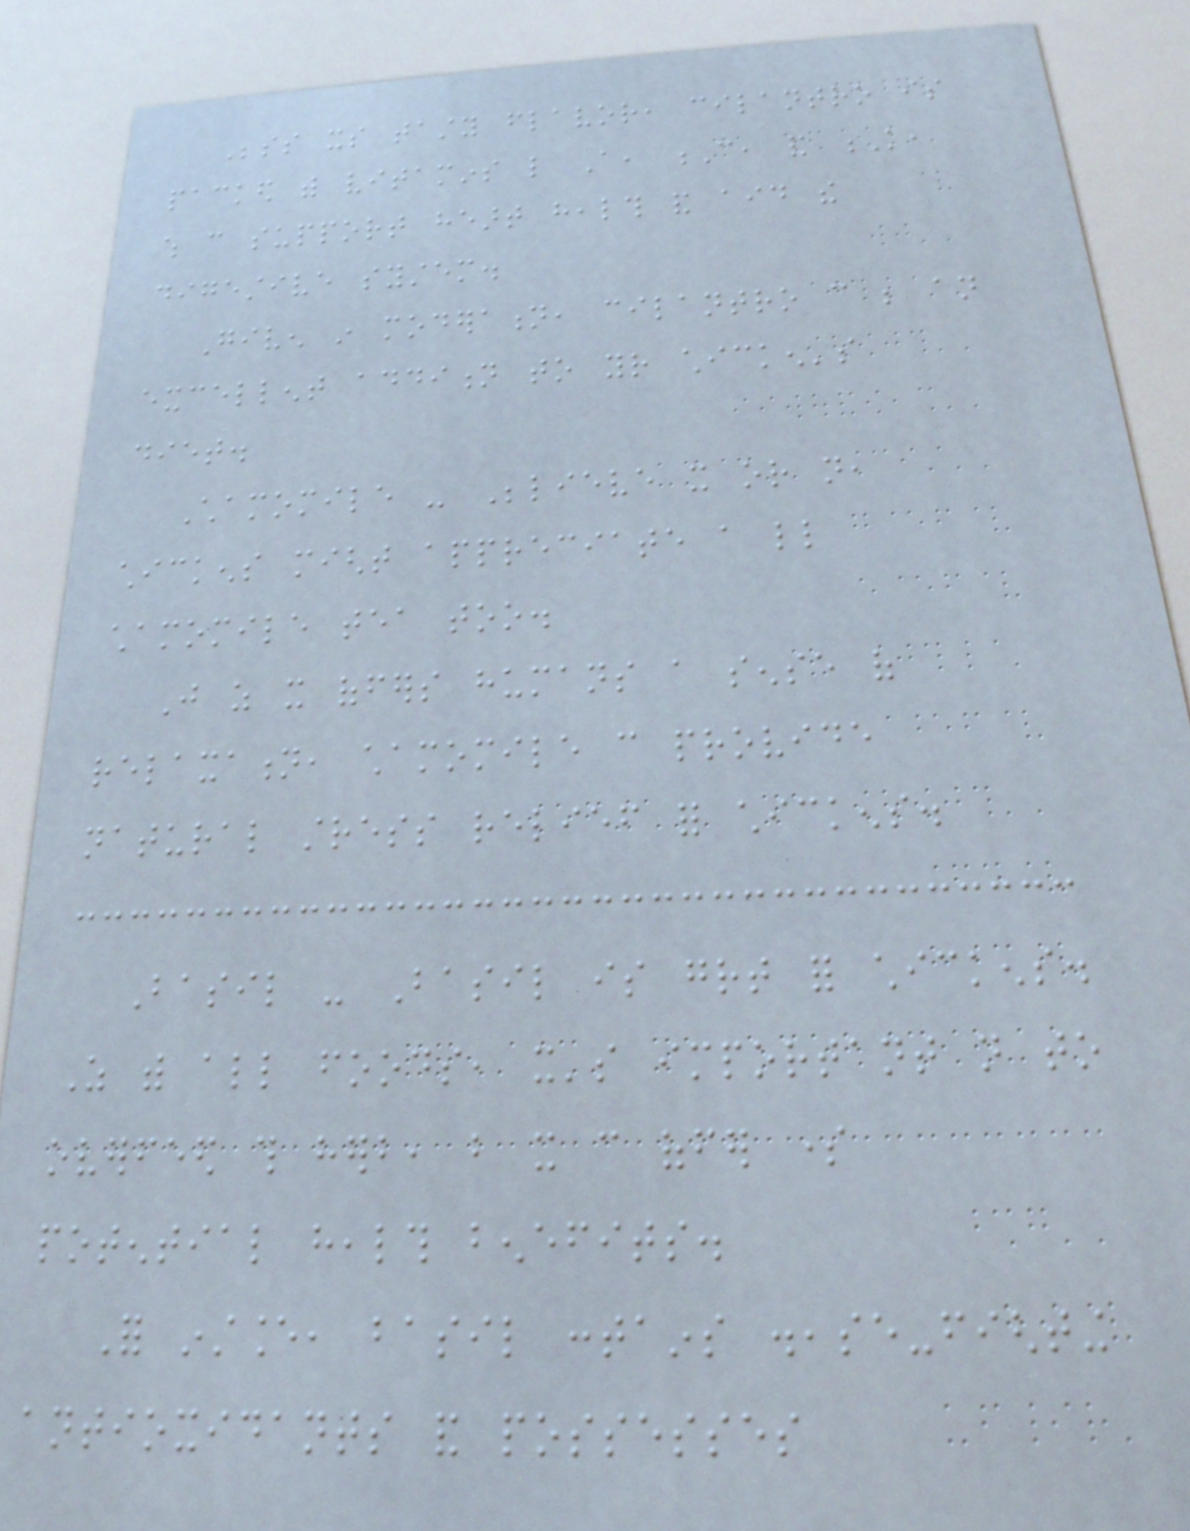Besides its tasty flavor, cilantro is
packed with vitamins like A, C, and K,
which can support heart health and aid the
digestive system.
Given in moderation, cilantro can be an
excellent addition to your chicken's
diet.
Chamomile - Believe it or not,
chickens might appreciate a little
chamomile tea too.
Just as it offers humans a sense of
relaxation, chamomile can provide
natural stress relief for chickens.
Basil - Basil is great for chickens.
As with all foods, it's important not to
overfeed this herb, but it can offer some
potential health benefits.
For instance, basil contains disease-fighting
antioxidants and possesses
